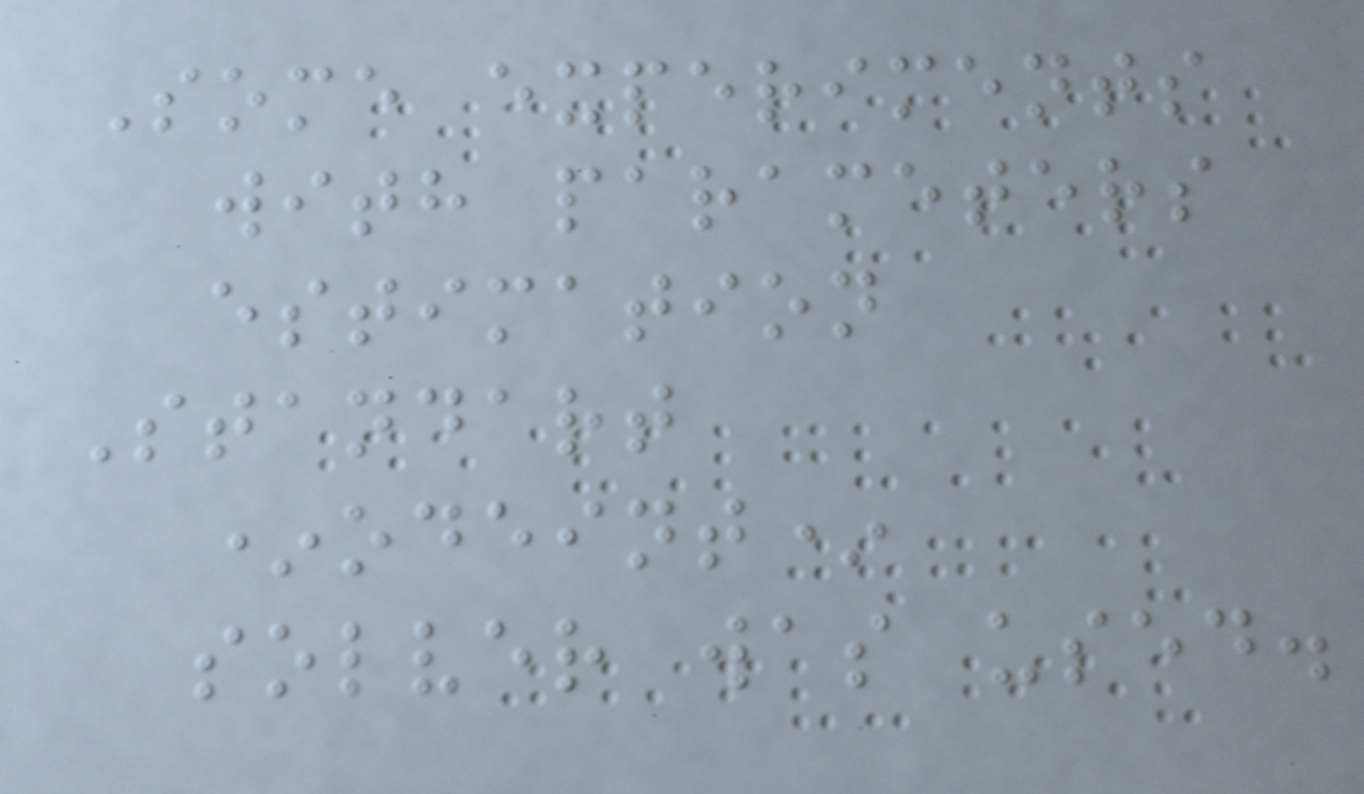Some experiments
with parameters
estimation
Standart
*odeint*
solver was used.
